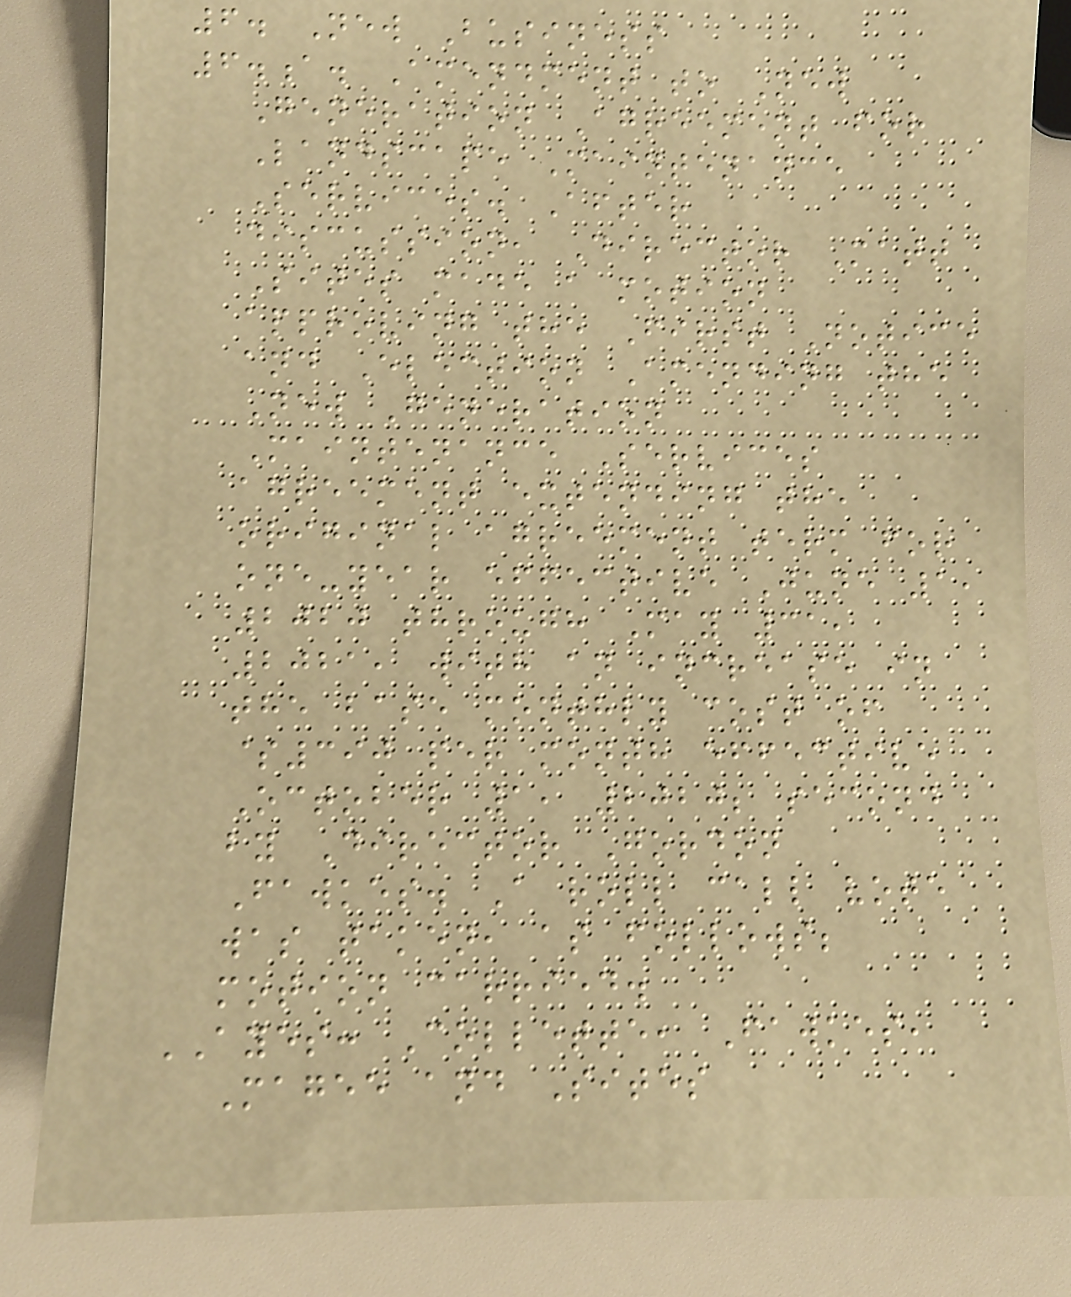6. New Business
6.a. Amendment to New
Generation Agreement for
Landscape Maintenance
Services. After
discussion, Director Matt
Sites made a motion
approving the First Notice
and Election Amending the
New Generation
Maintenance Services
agreement extending the
original agreement term for
one-year effective June 1,
2020 through May 31,
2021, with an increase in
the base monthly cost of
$390 per month effective
October 1, 2020; second
by Director Gordon
Fawkes. A roll call vote
was taken, as follows;
motion carried.
AYES: Collette, Fawkes,
Magee and Sites
